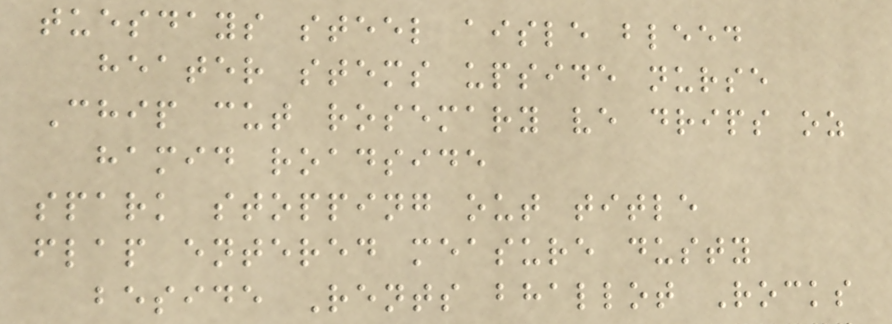tuesdays steel aisle bleed
heater stems upside nurse
Chip cut rosemary ve drips oz
hamid roadside
spark stopping out title
flap entered measure dusty
beside Rents bhallot Rocks
